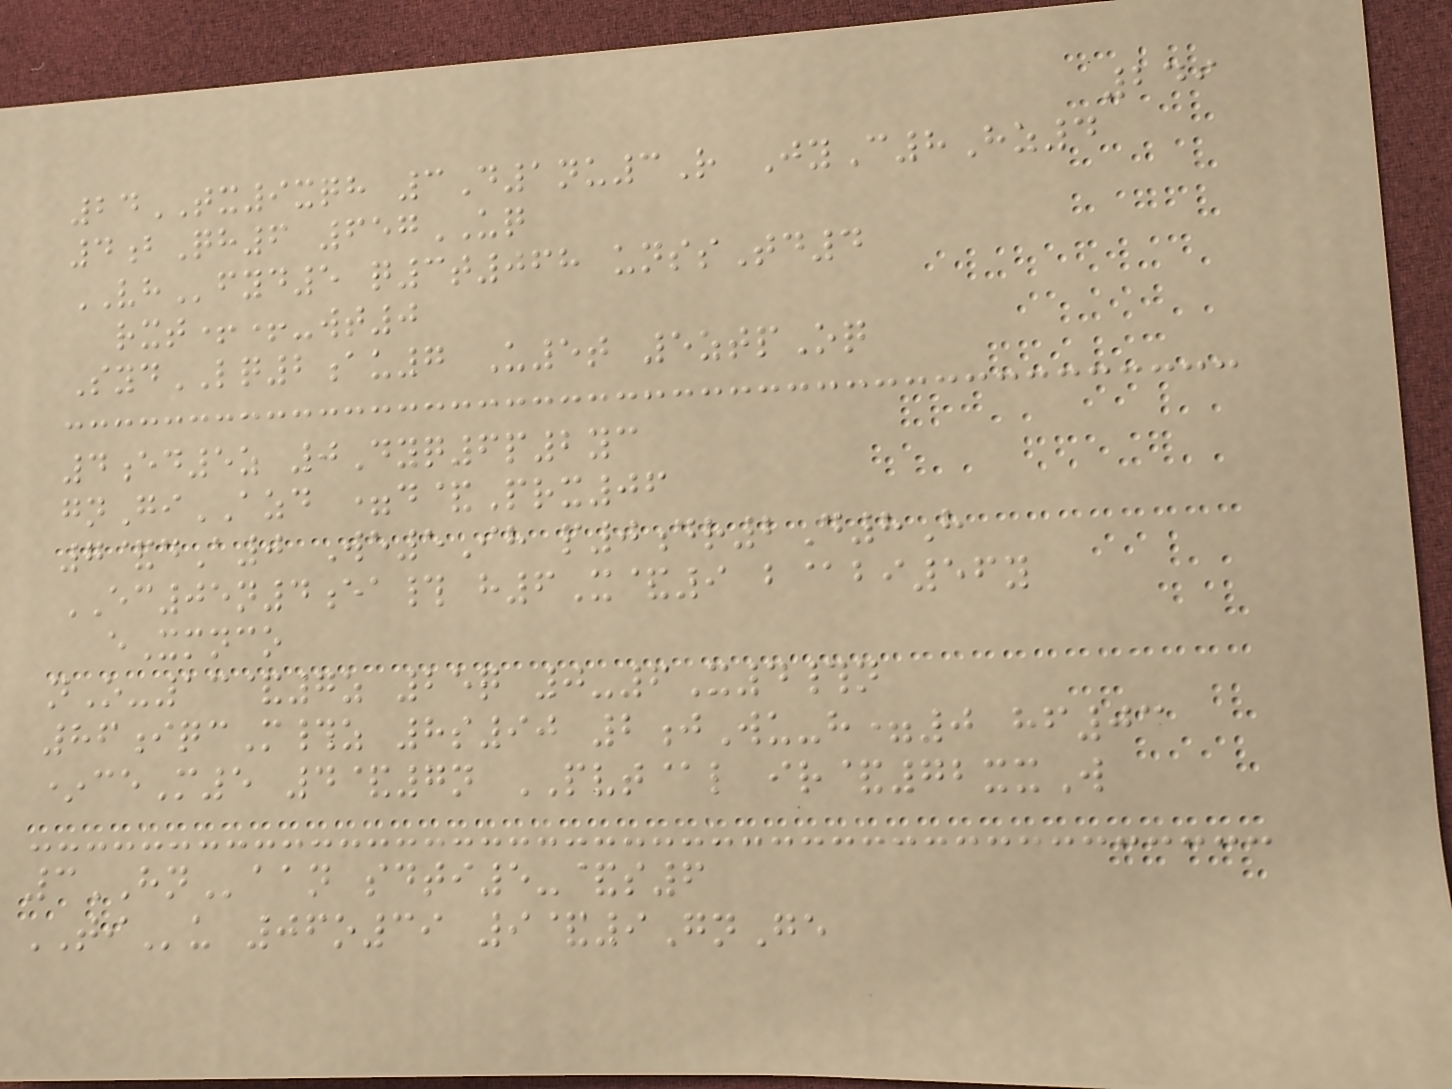249
24TX9xqh 3D1nu3R JyC8Hz4
4bQh6 657UQ
VHfyd5 q3t068 unssTd4
rxt++-wt0
SydLQ2au7 U5t 5ztpOq
4ed5z 0Dyq6p2yc
gnGiAZD =d&Prx06
7&dA0 We5Ih p0dr2D8H
EC05n4ea# h6X&9 b@bi56y
eXmnco
nO-13&7z 25q 0-6X4#n
86iqcM#z 8s90 2jWu-h=0 hf03
*ceM5 4&7n PVT@l ir&72xxW
3HNaan sdti5-&s6
TIu 06o39 9&9GnGe
